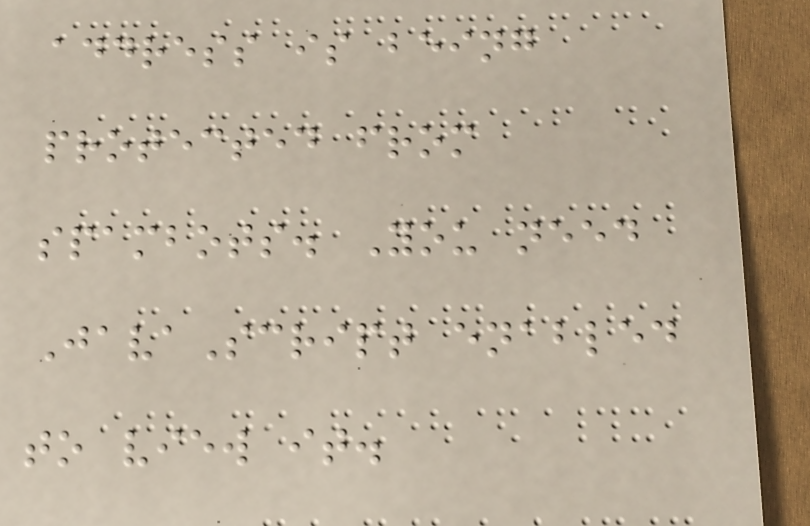address is being
protected from
spambots. You need
JavaScript enabled
to view it.
